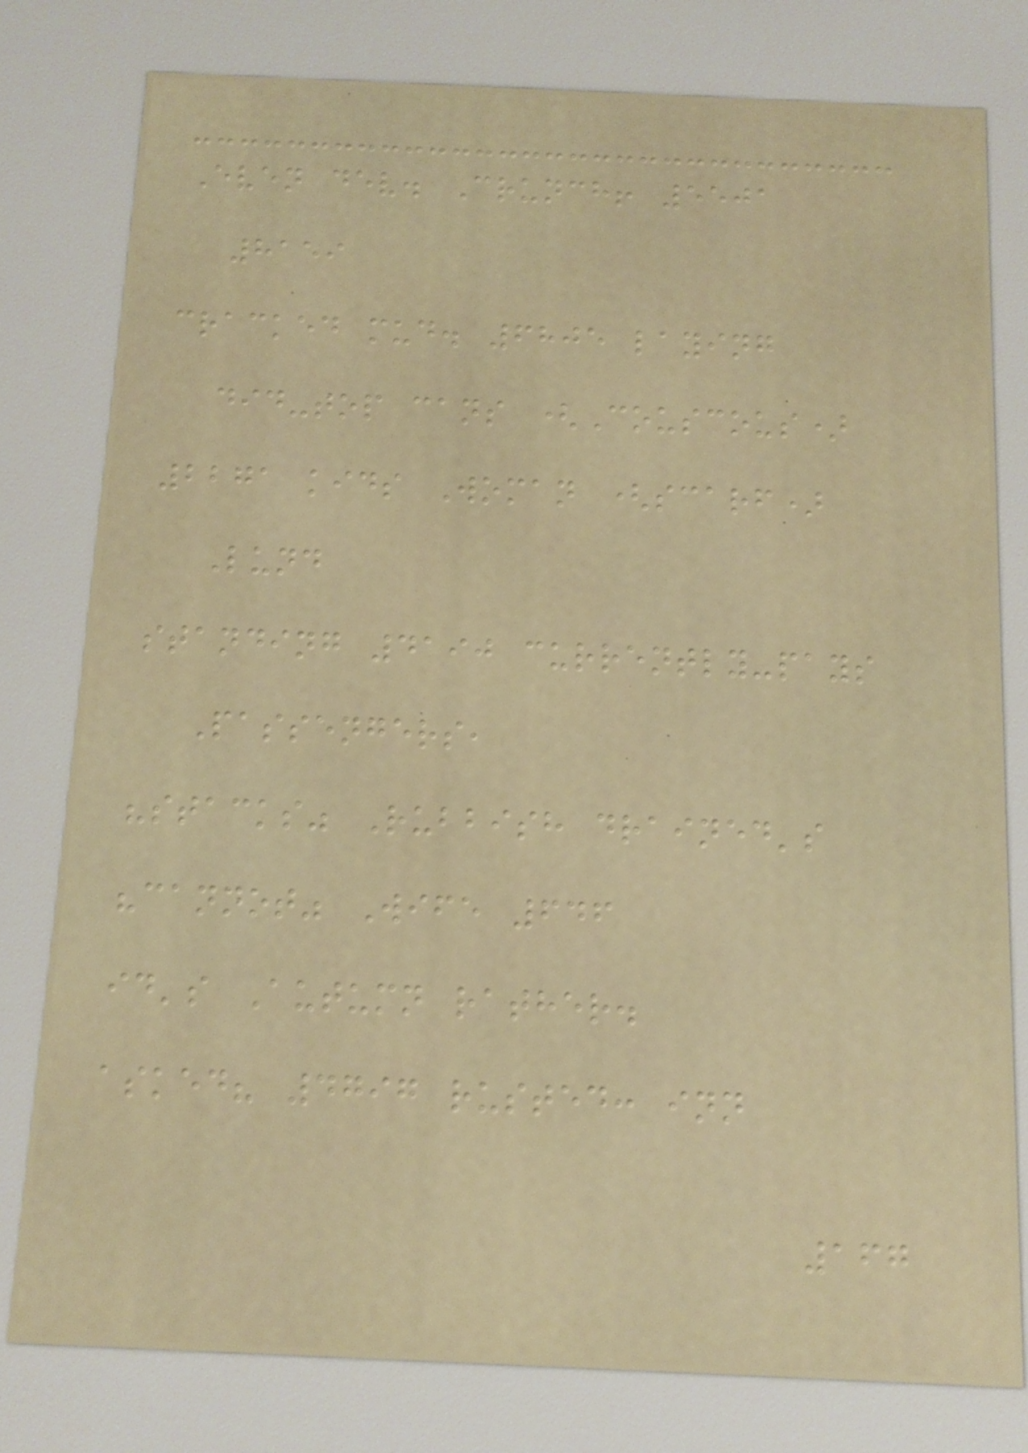Even dev. Crunch! 5501
8159
cracked mud. 6805 laying
did-top cans (Couscous)
2271 kids Woman (scarf)
Lund
standing 4190 currently-pays
Passengers,
"stacks" Rubbish drained's
"cannot" Wife 646
id's Autumn rather.
asked? 4797 rusted: inn
167
